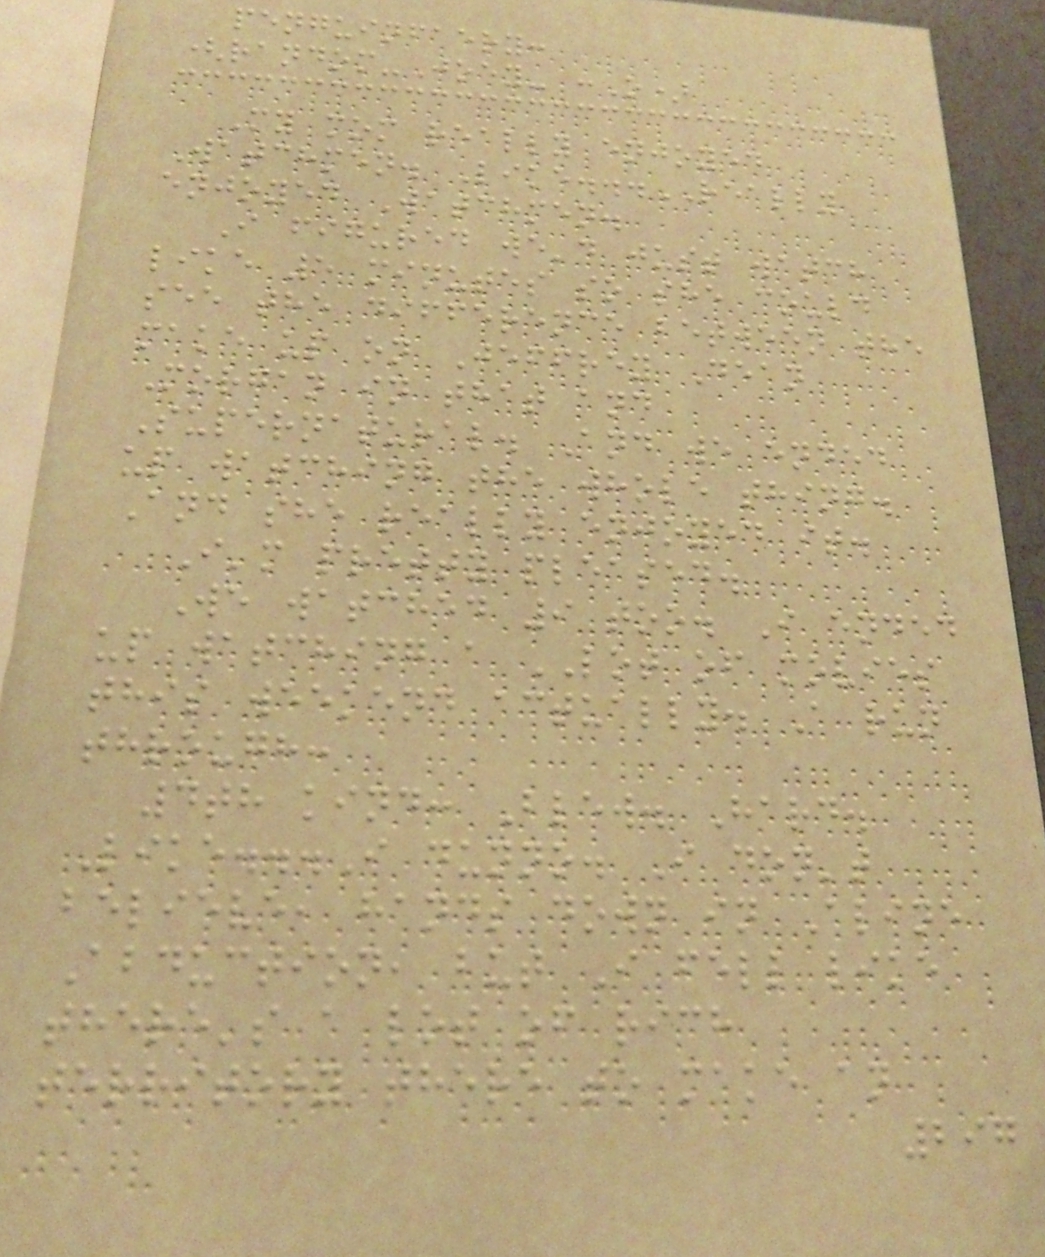penguinfaery:
(random-Joey- :O)
My mom really enjoyed
Watchmen. Like...REALLY
enjoyed Watchmen.
I figured we'd just watch
like 5 minutes so she could
see the difference between the
make up on Jeffrey Dean
Morgan in that and
Supernatural. And we ended
up watching the whole thing.
And she really enjoyed it.
I'm pretty pleased.
We watched 9 too. I ended
up watching a LOT of movies
this weekend actually. A run
through:
4th kind: Blew. Hard.
Like...I dunno. I don't
believe, hands down in Aline
Abduction, but I fell like
there's a lot of rich
territory there to make an
297
